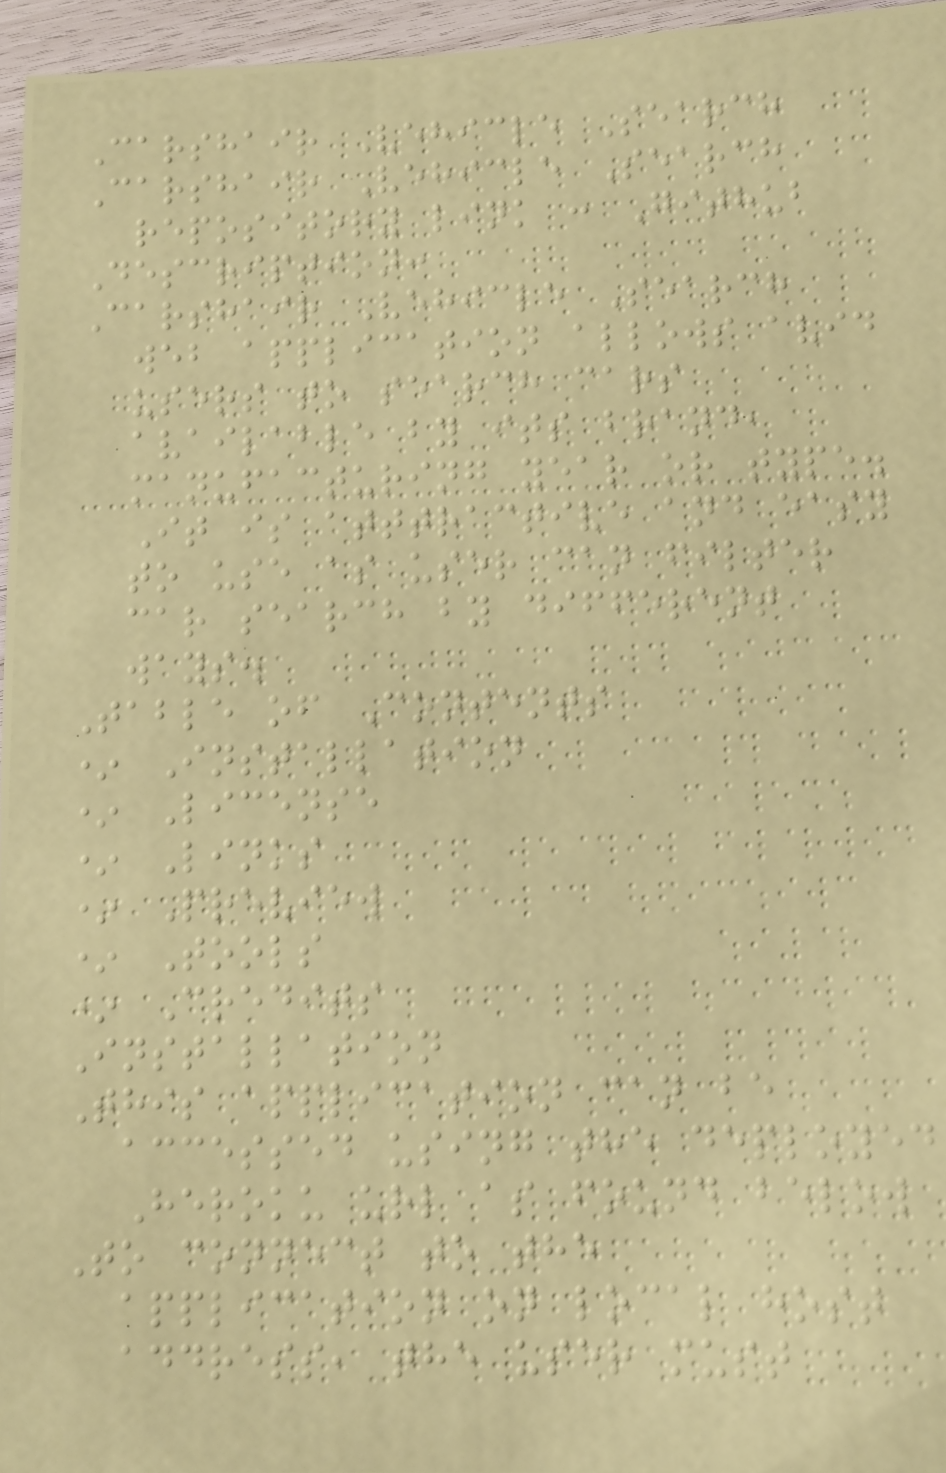Carshair Vehicle Search
Carshair Vehicle Search
repository link : Github
Description:
Carshair Vehicle Search
web application allows avid
users to search cars
available by its brand,
manufacturing year or type.
It is atttractive and easy
to use as user can filter
car search by different
ways.
Table of Contents
* Installation
* License
* Links
* Preview
* Tools
* Credits
Installation
This application can be
accessed using the deployed
Heroku url as found below
To connect to the
application on local host
address, the user must
